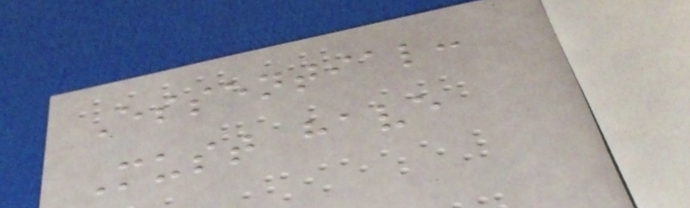Essential:
Must have
